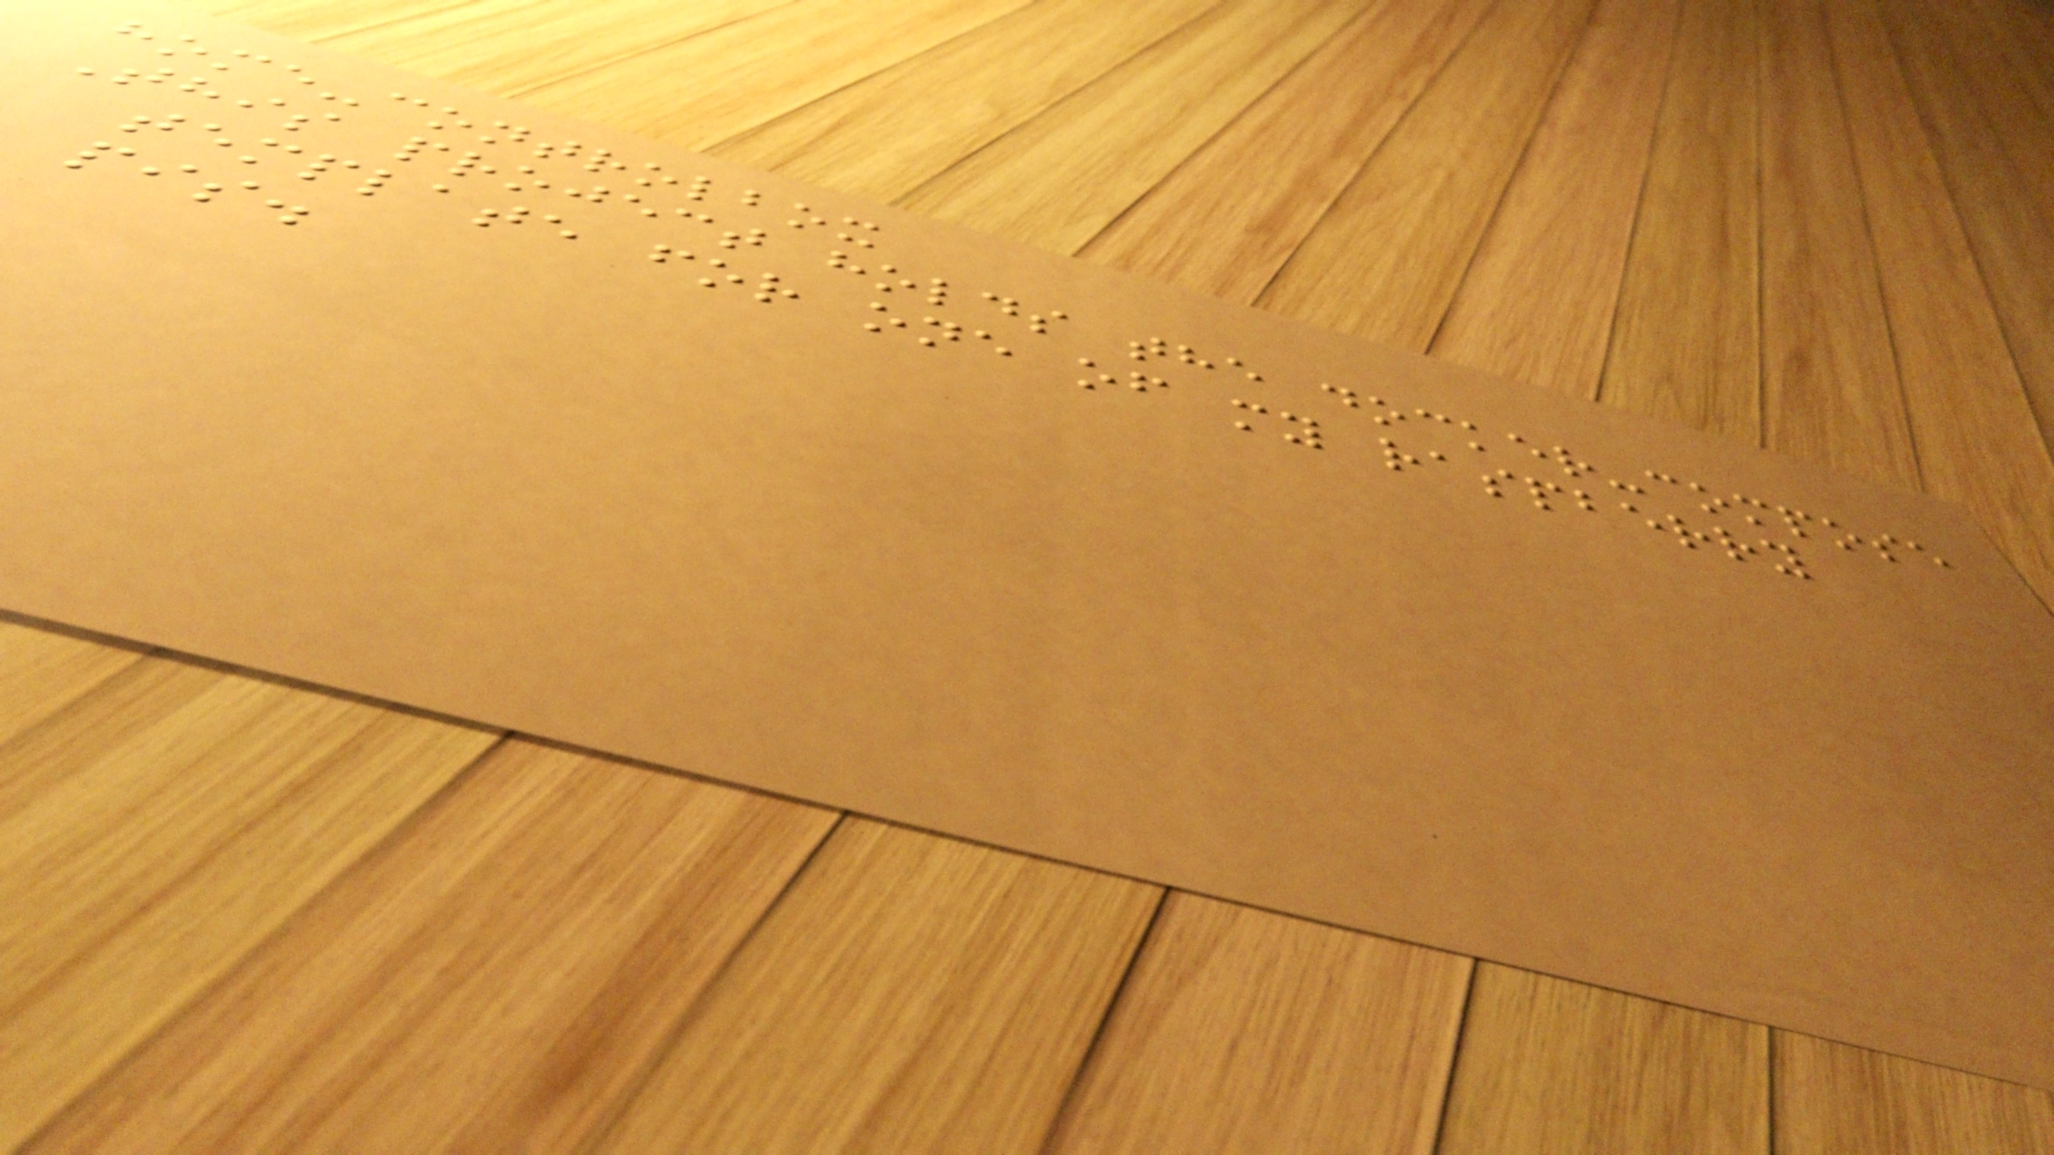home-controlbox
This project holds the docker-compose
template for one of my raspberry
pis.
